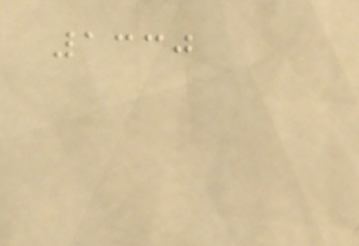1330
